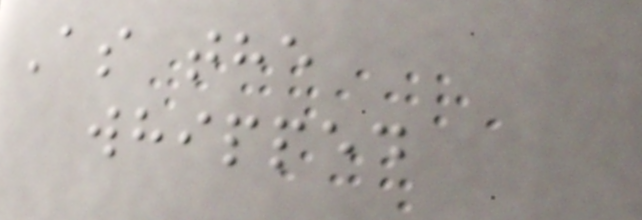As the
whipped
